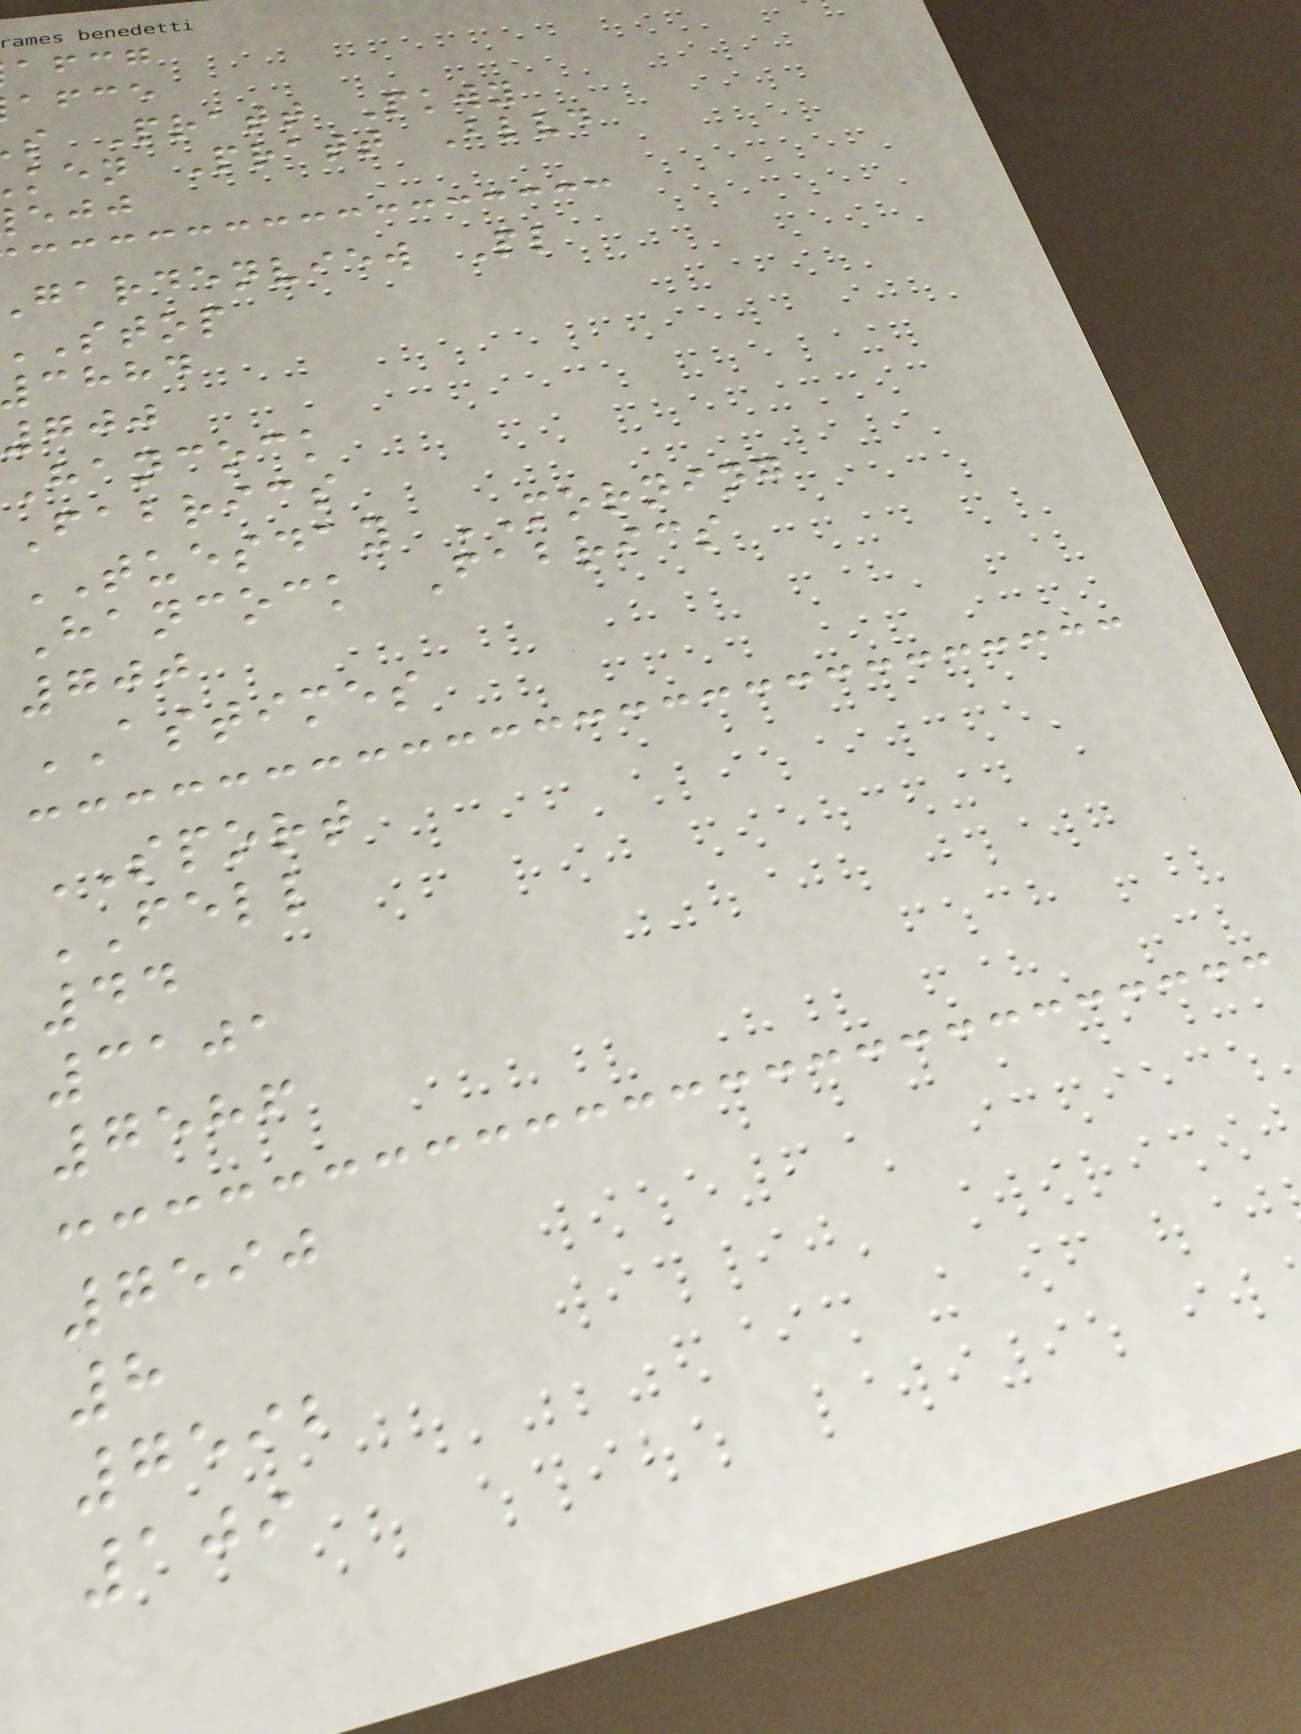afcg
afce
s Pratt Pkwy
ken Pratt Blvd
gardenview Pl
stop
chhd
700
Hancock
Fabrics
TUESDAY MORNING
Hancock Fabrics
700
ASTIMES
SPORT
FELL
44
3101
7586
7590
8
7592
109
